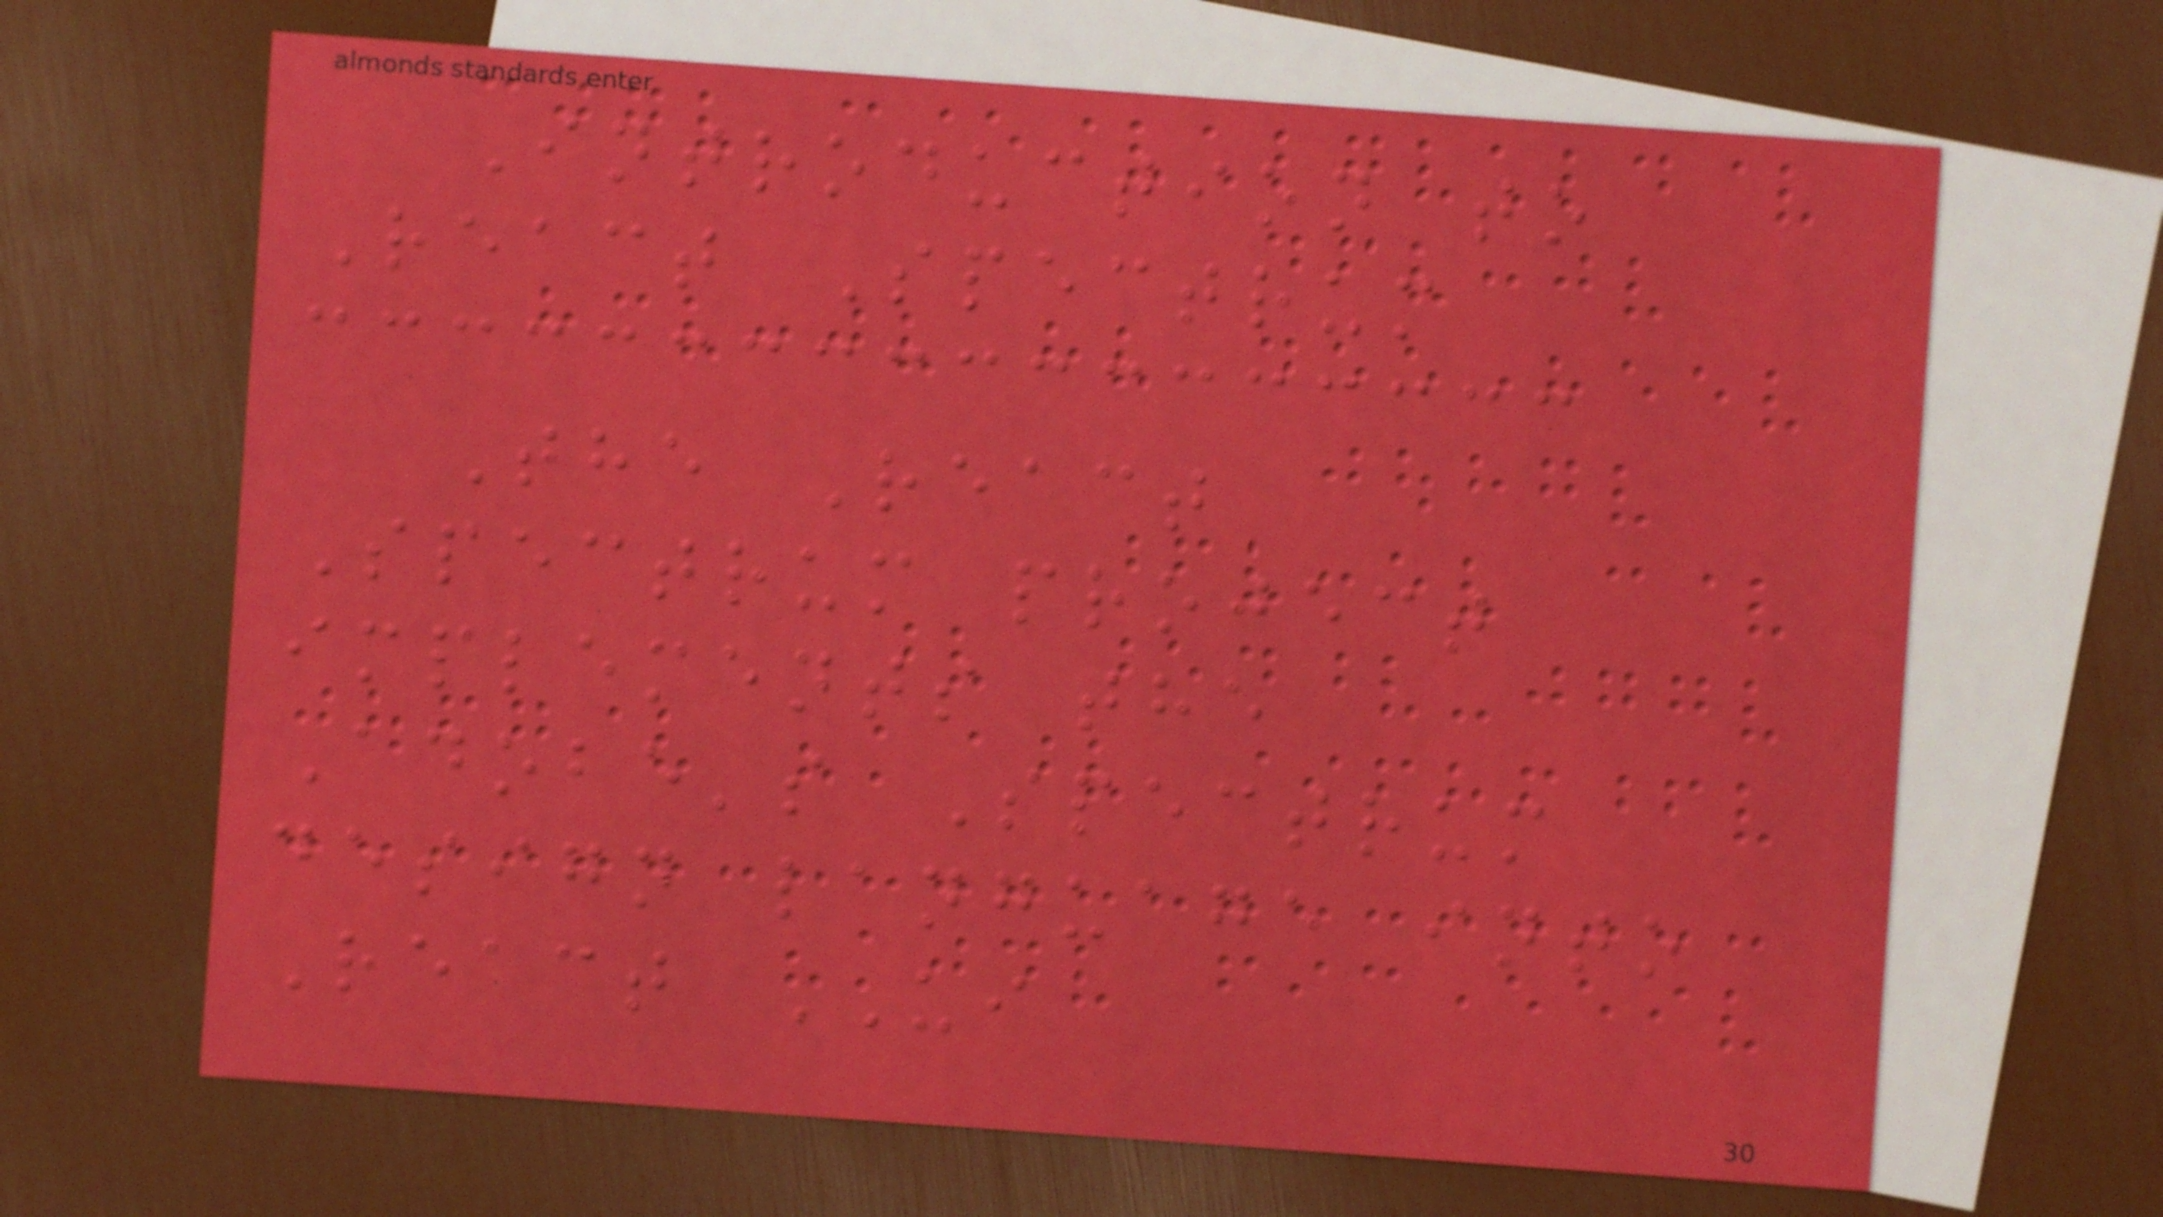Introduction to
React Spectrum
The React
Spectrum project
implements the
Adobe's Spectrum
design language into
React UI
